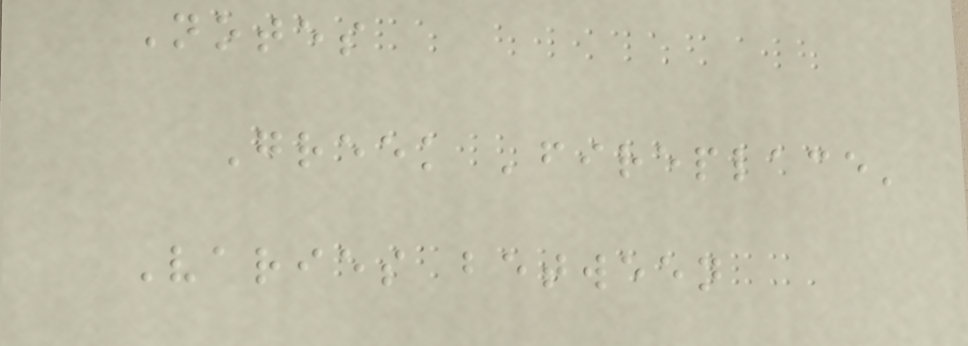Notes
Greek 'fireplace'
Varies between
